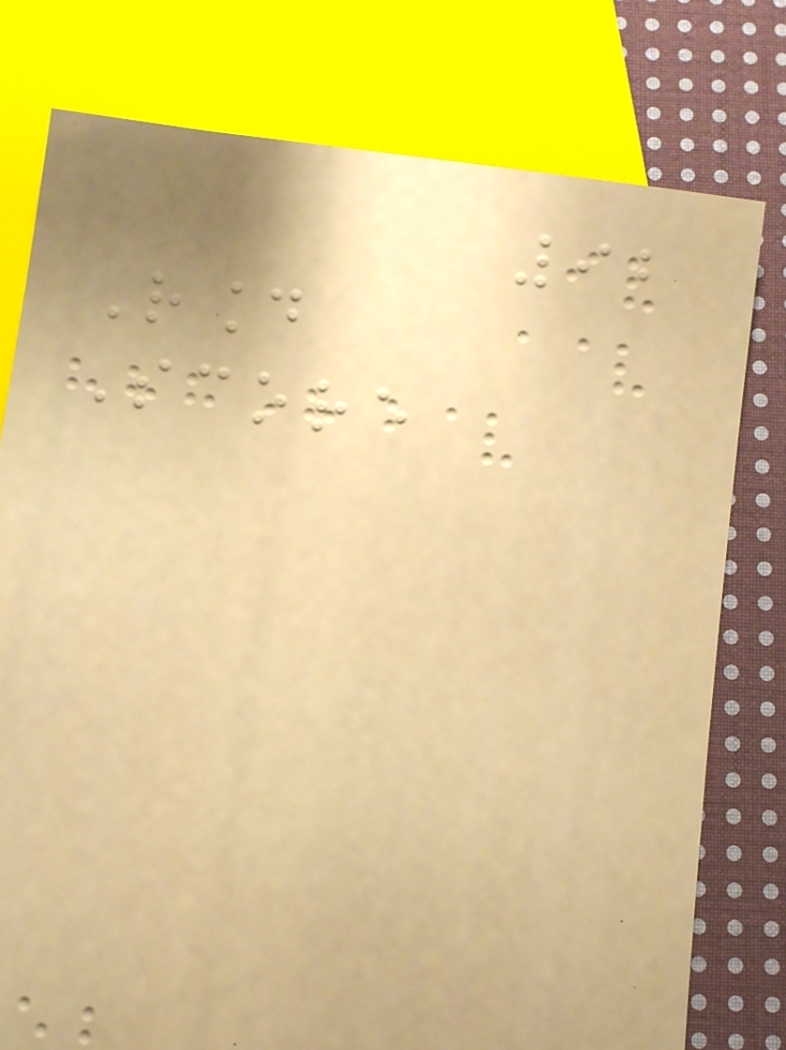92
Round
Score
